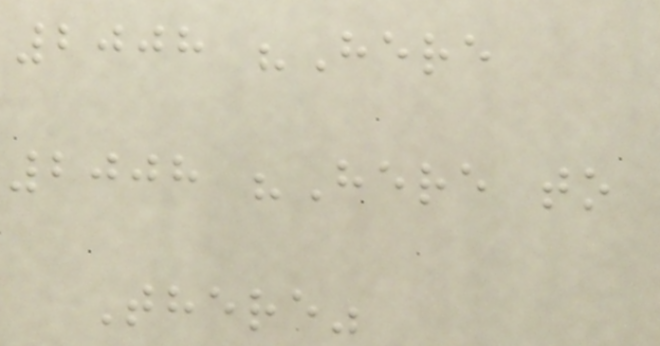2008 "Here
2008 "Here to
There"
